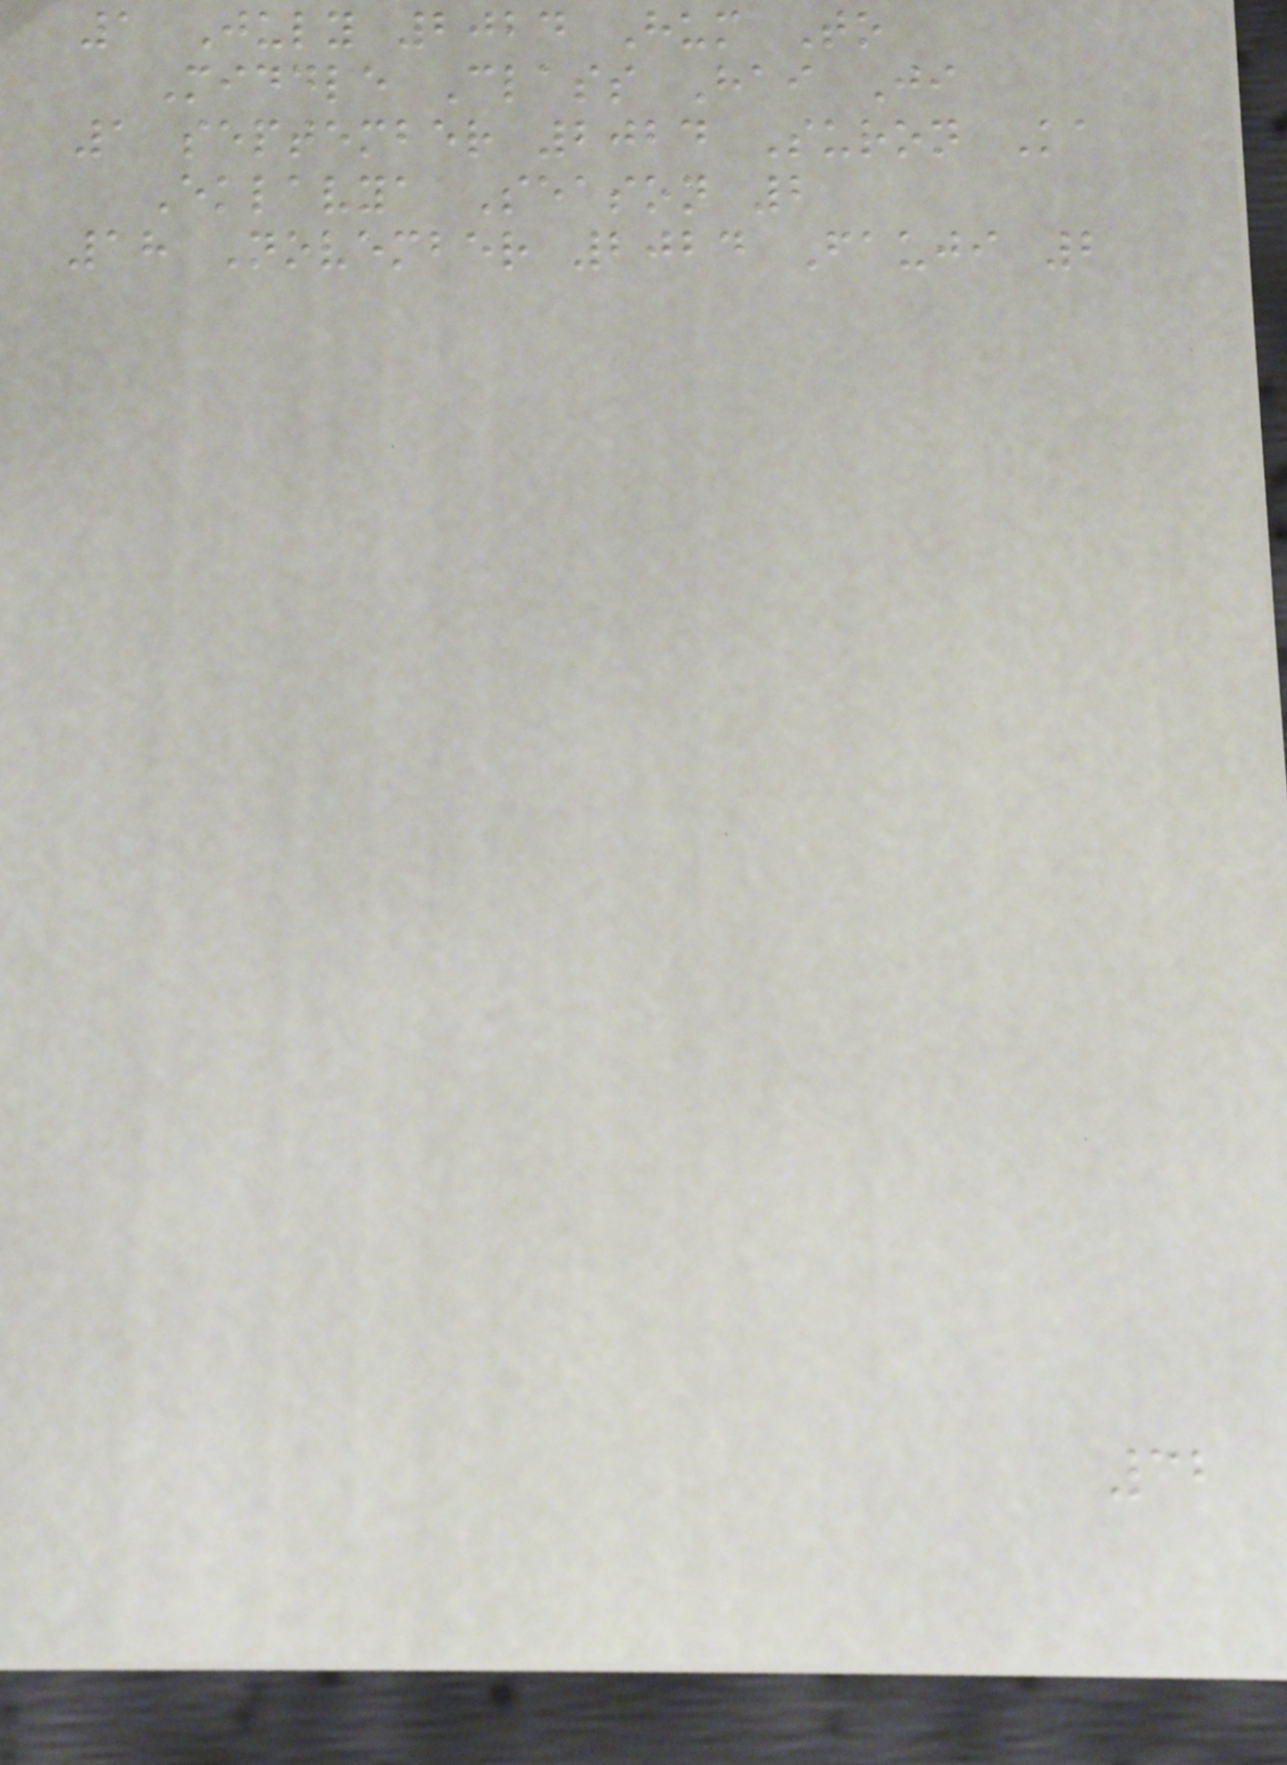1 July 2024 Hum To
Middle Class Hai Ji
1 september 2024 Suron Ka
Eklavya Season 2
18 November 2024 Fauji 2
32
